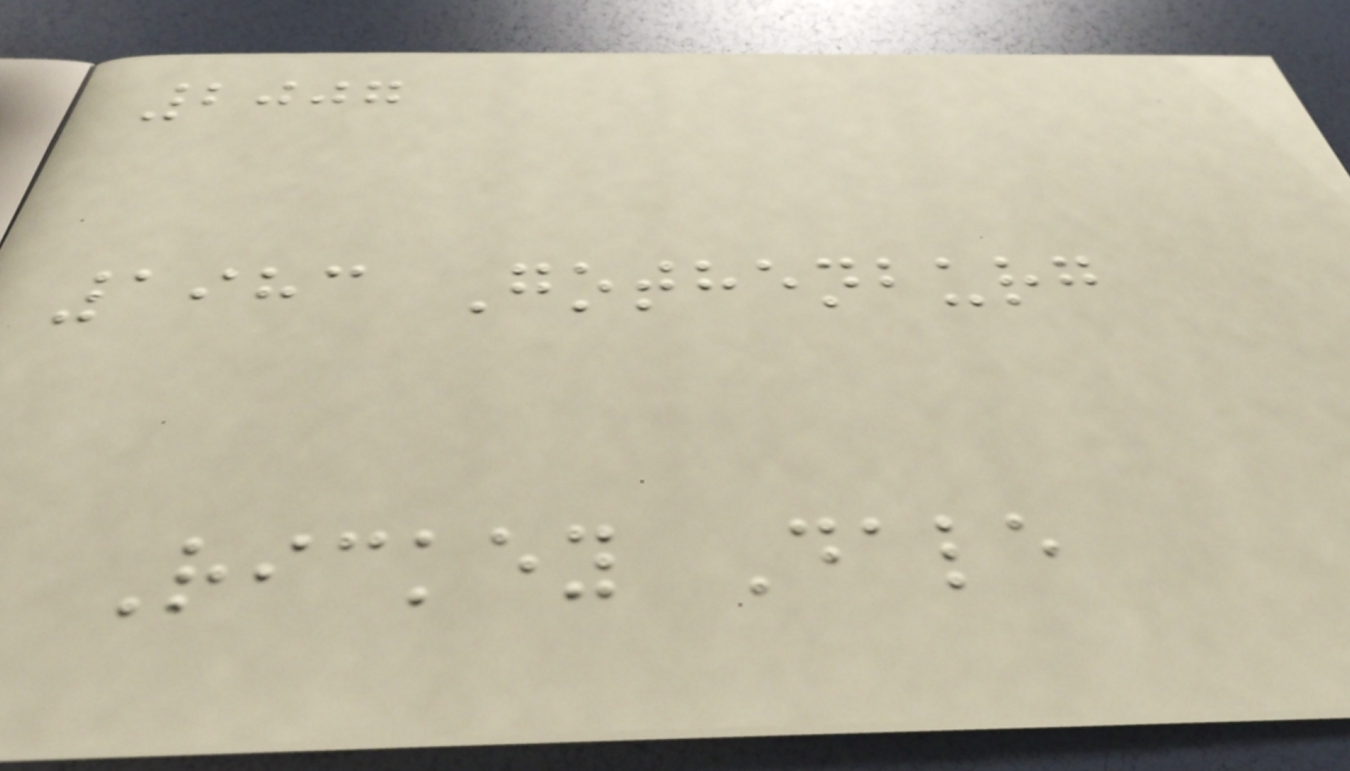2007
1983 Gothenburg
Rickey Dale
